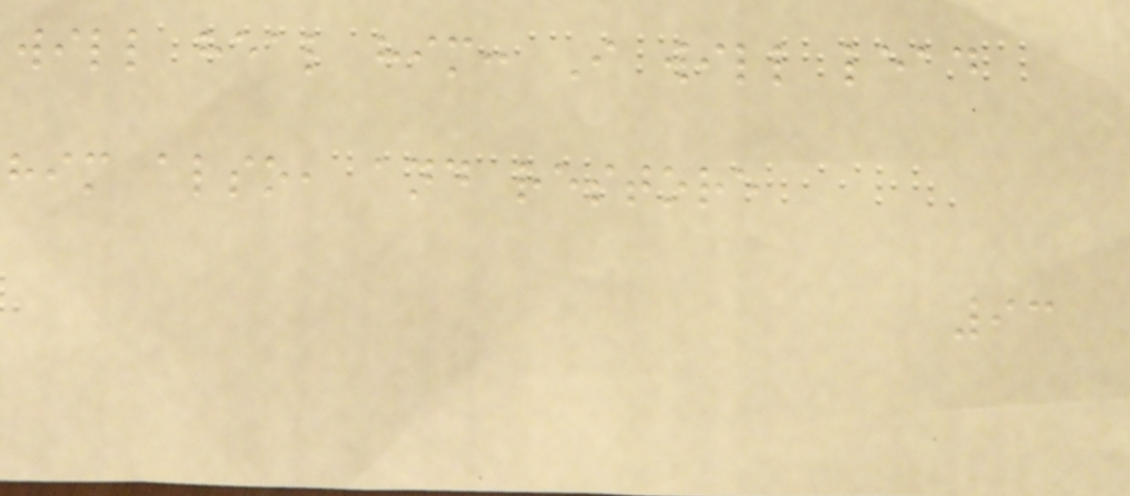will heal him: I will lead
him also, and restore
93
